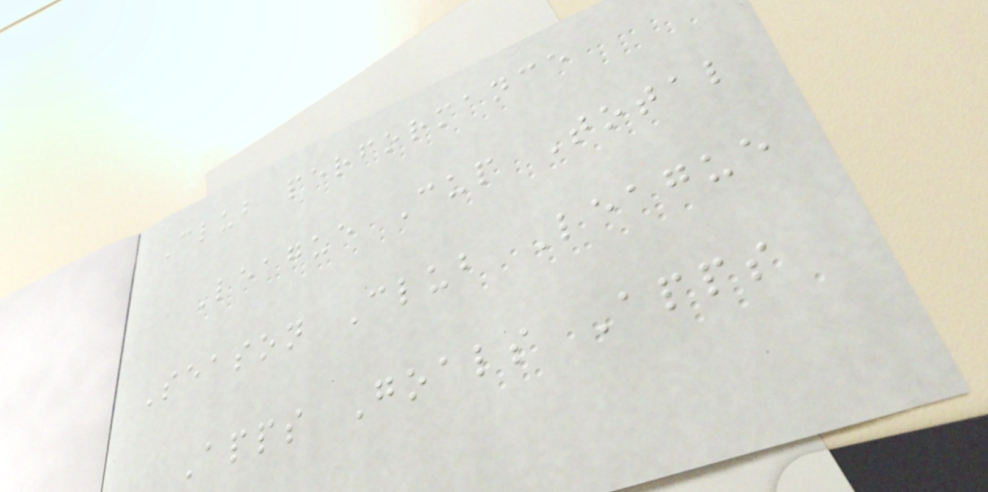Club performance
League Cup Total
Season Club League
Apps Goals Apps
